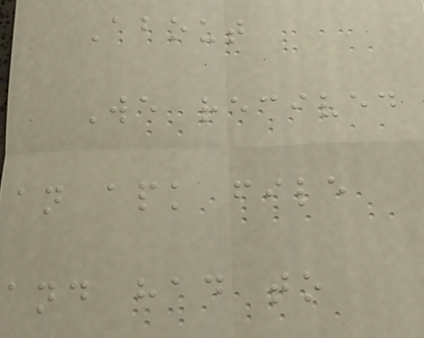About
We recived
an apk file
and had to
